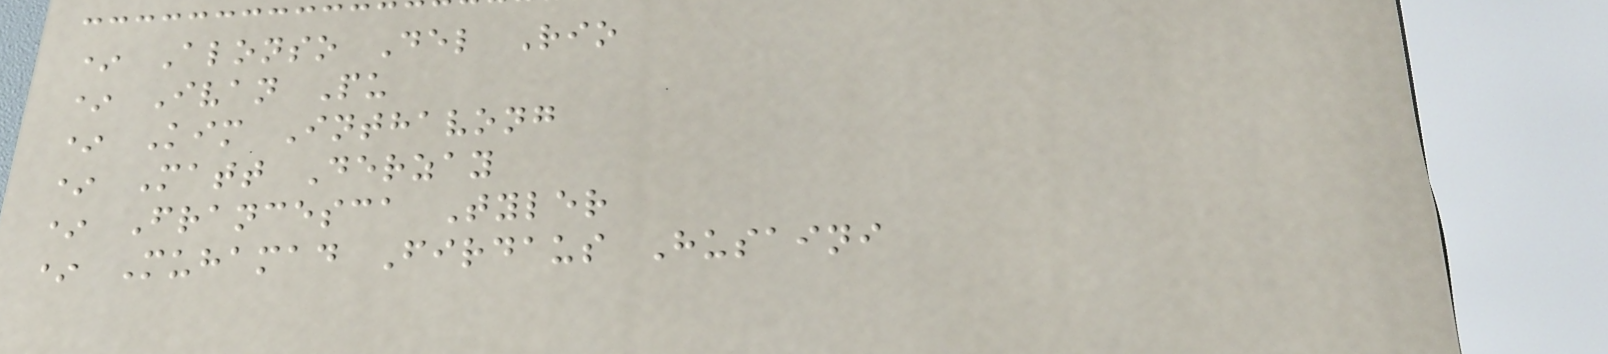* Alonso Del Rio
* Ivan Pu
* Kim Inthavong
* Matt Derzay
* Francesca Tyler
* Muhamad Firdaus Husaini
